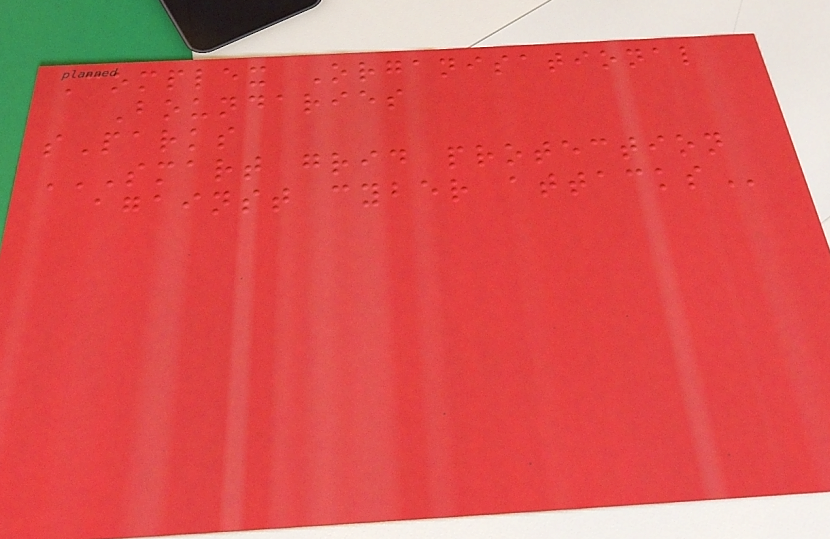Complex Organisational
Boundaries
sParks
SMART GRID PROTECTION
AGAINST CYBER ATTACKS
